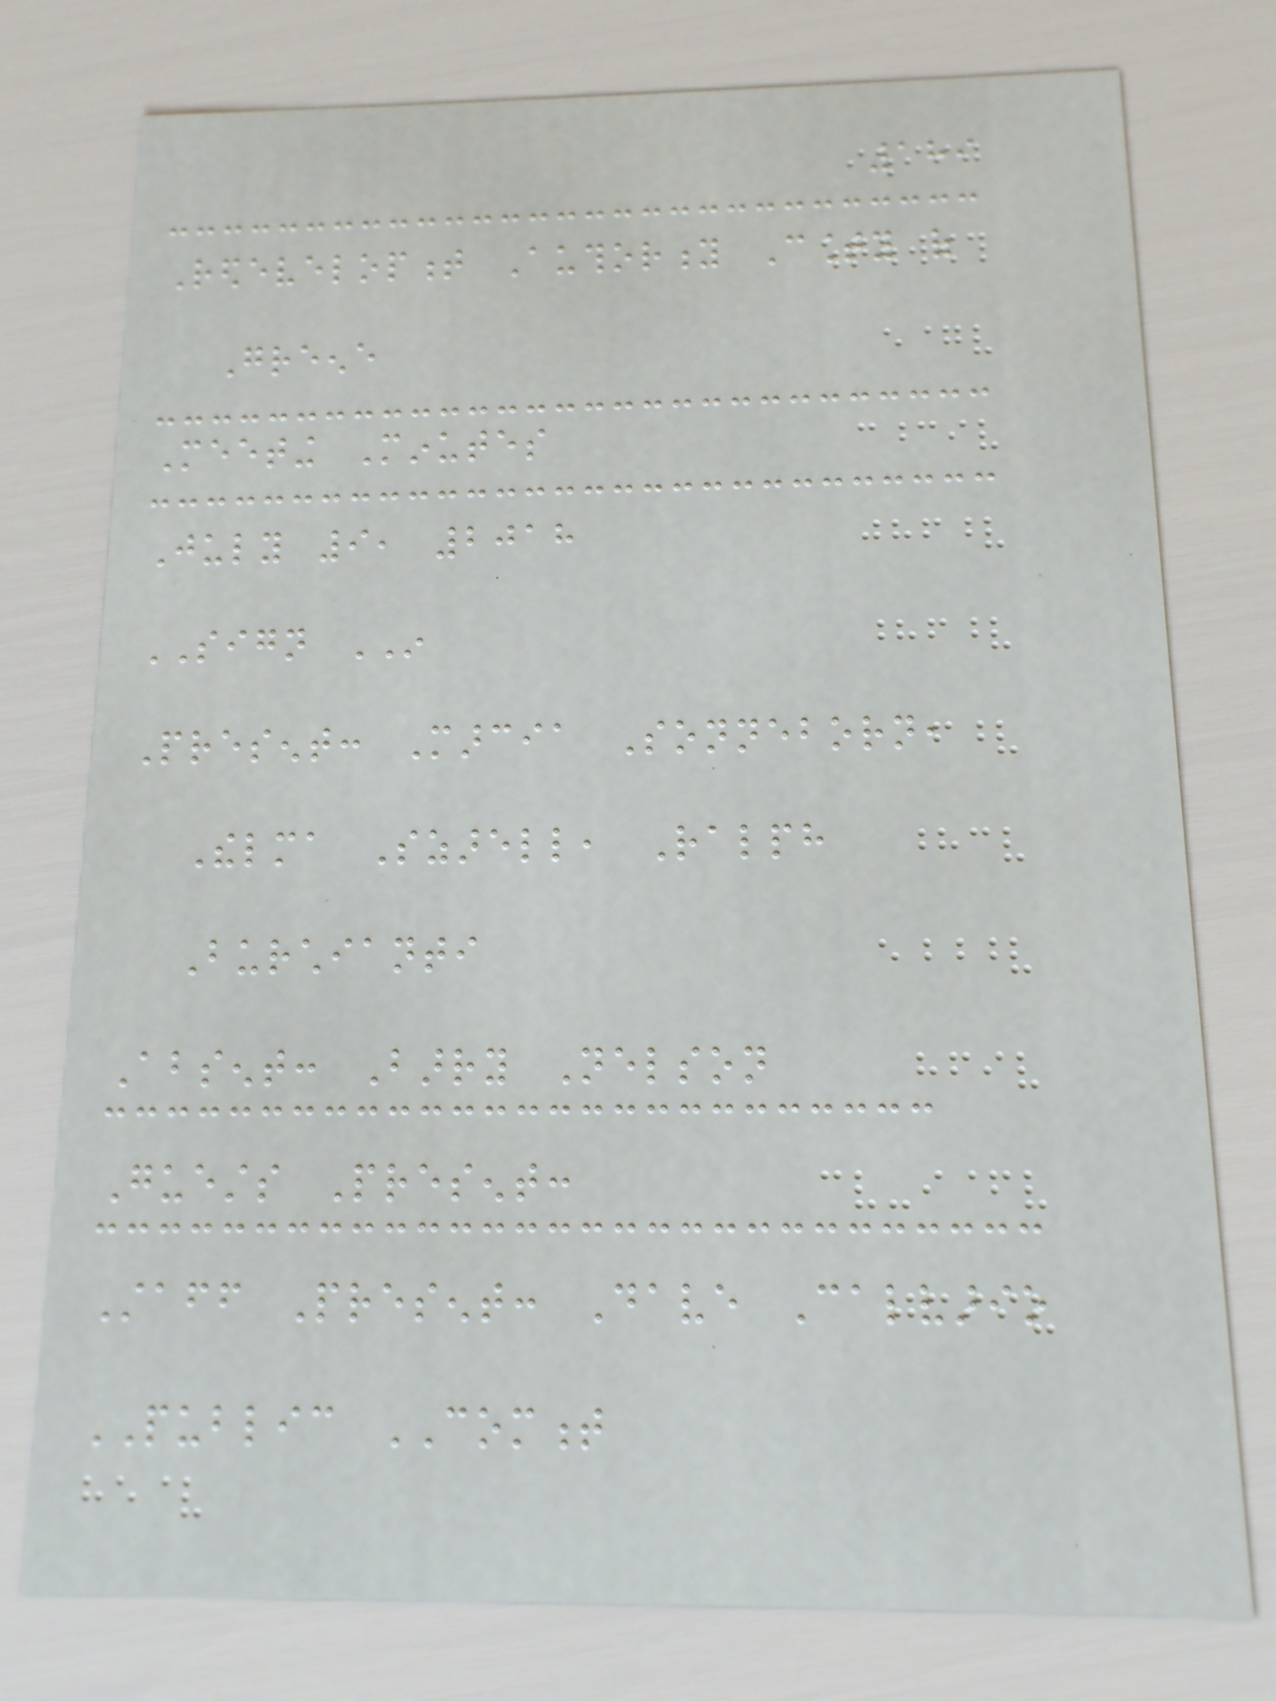189
Redevelopment Authority County of
Greene
Meeting Minutes
July 9, 2018
SIGN IN
Present: Marcia Sonneborn,
Thelma Szarell, Ralph
Burchianti
Absent: Barry Nelson
Guests Present:
Staff Present: Dave Calvario
PUBLIC COMMENT
